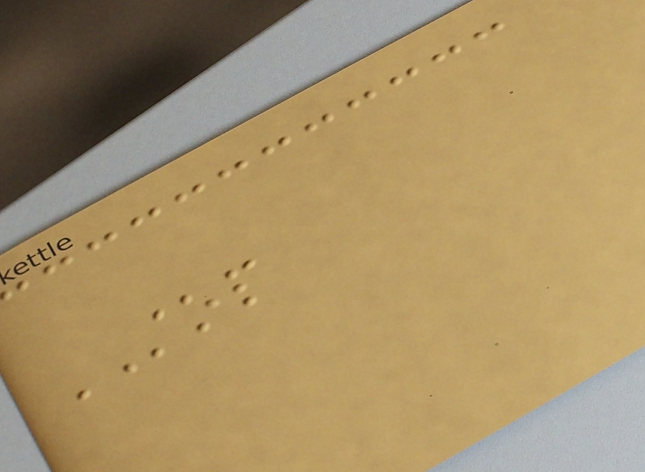STOP
